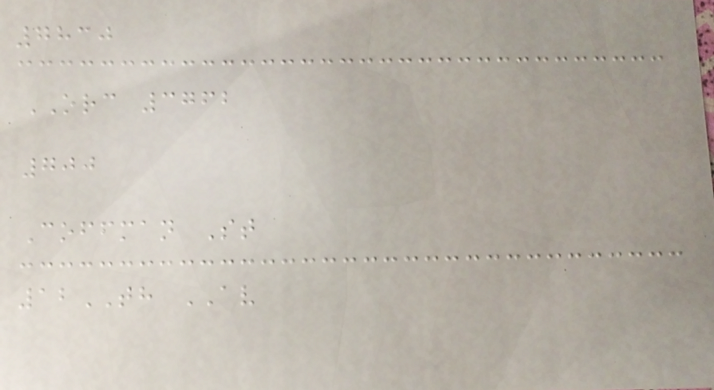7830
ORC 3762
700
Coffman St
12TH AV
